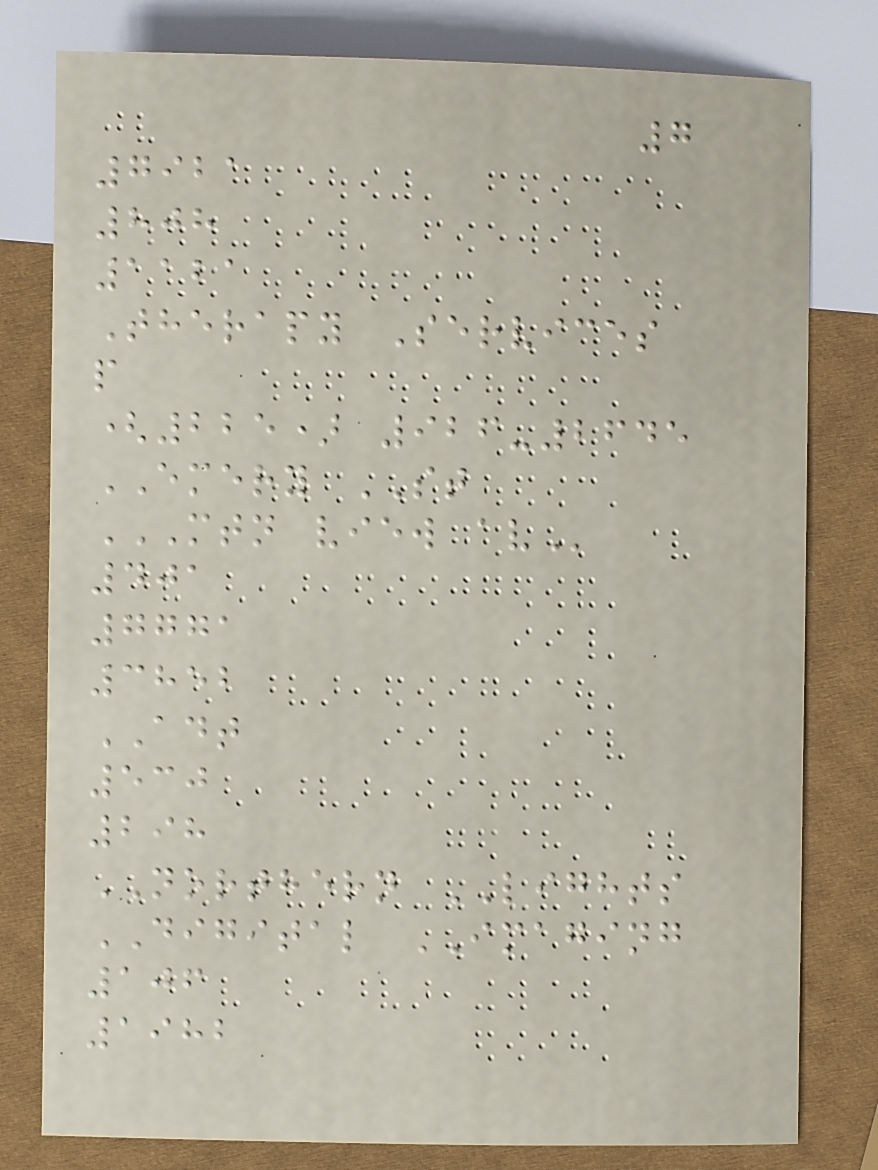7
7921
808
1121
Therapy Services
p
(225) 926-2645
EMERY ST
MTN VIEW AV
401
7771
3852
ADT
530
298
NORTHERN LIGHTS
DIGITAL IMAGING
106
1982
